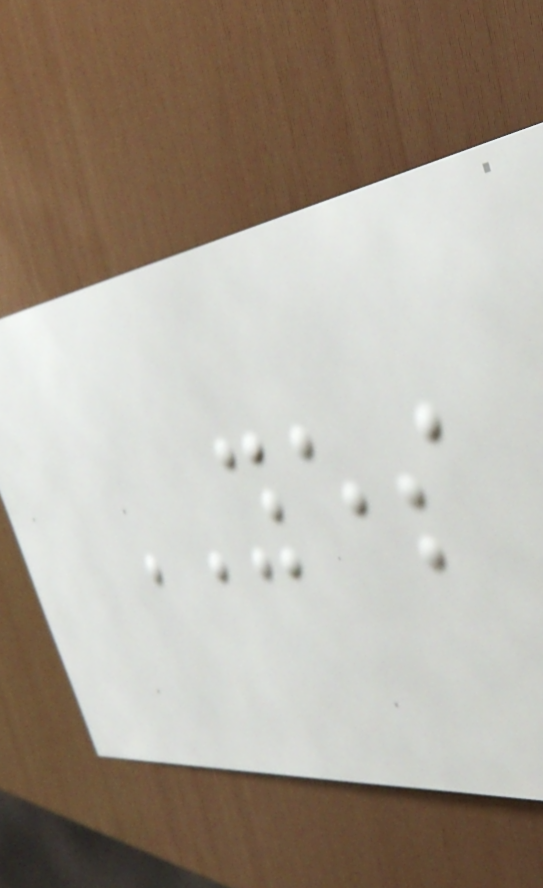YES
